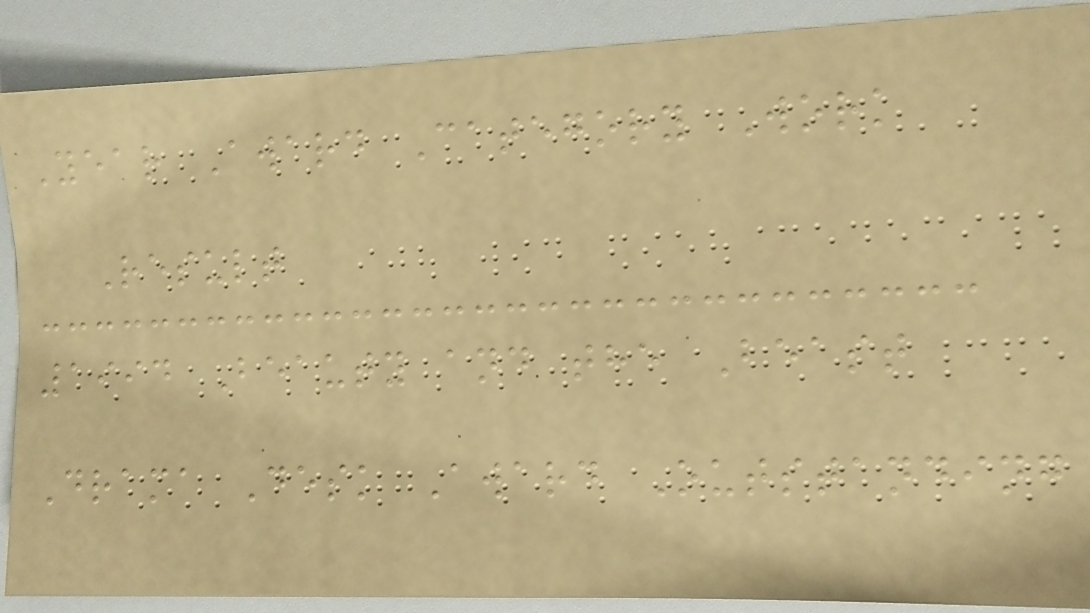Year Award Category Work
Result
1994 Beauty and the Beast
Drama Desk Award Outstanding
